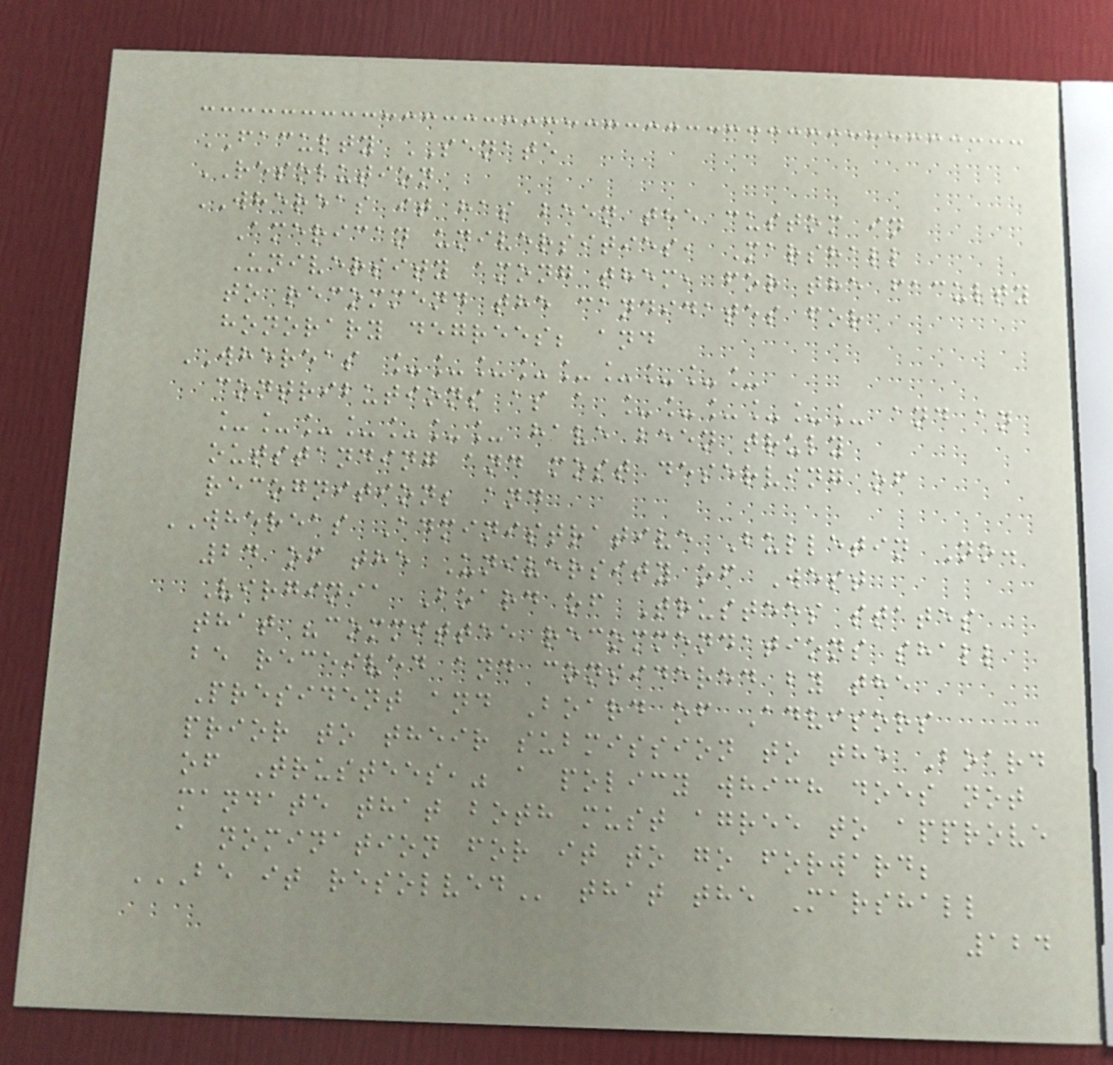FACULTY SENATE
RESOLUTION
WHEREAS it has been the custom in
American universities, Marshall
University among them, for the faculty
to recommend the candidates for
honorary degrees; and
WHEREAS _________
contributions as a ______ and an
_______ have been truly
outstanding and most deserving of
recognition; and
WHEREAS Administrative Bulletin No.
24 of the University of West
Virginia Board of Trustees states
that "committee recommendations shall
be received and considered by the
President and Board of Advisors
prior to their submission to the Board
of Trustees," a policy which does not
mandate that both must agree to approve
a nomination for it to go forward;
BE IT RESOLVED that the Marshall
124
